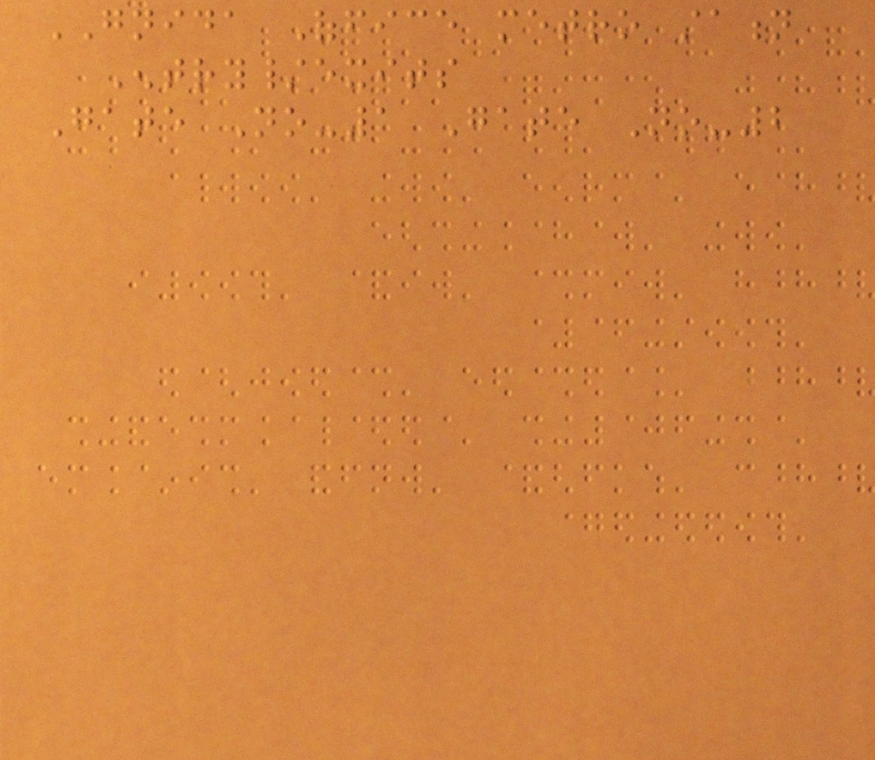GNIDA Office metro station
Entry/exits
Gate No-1 Gate No-2
